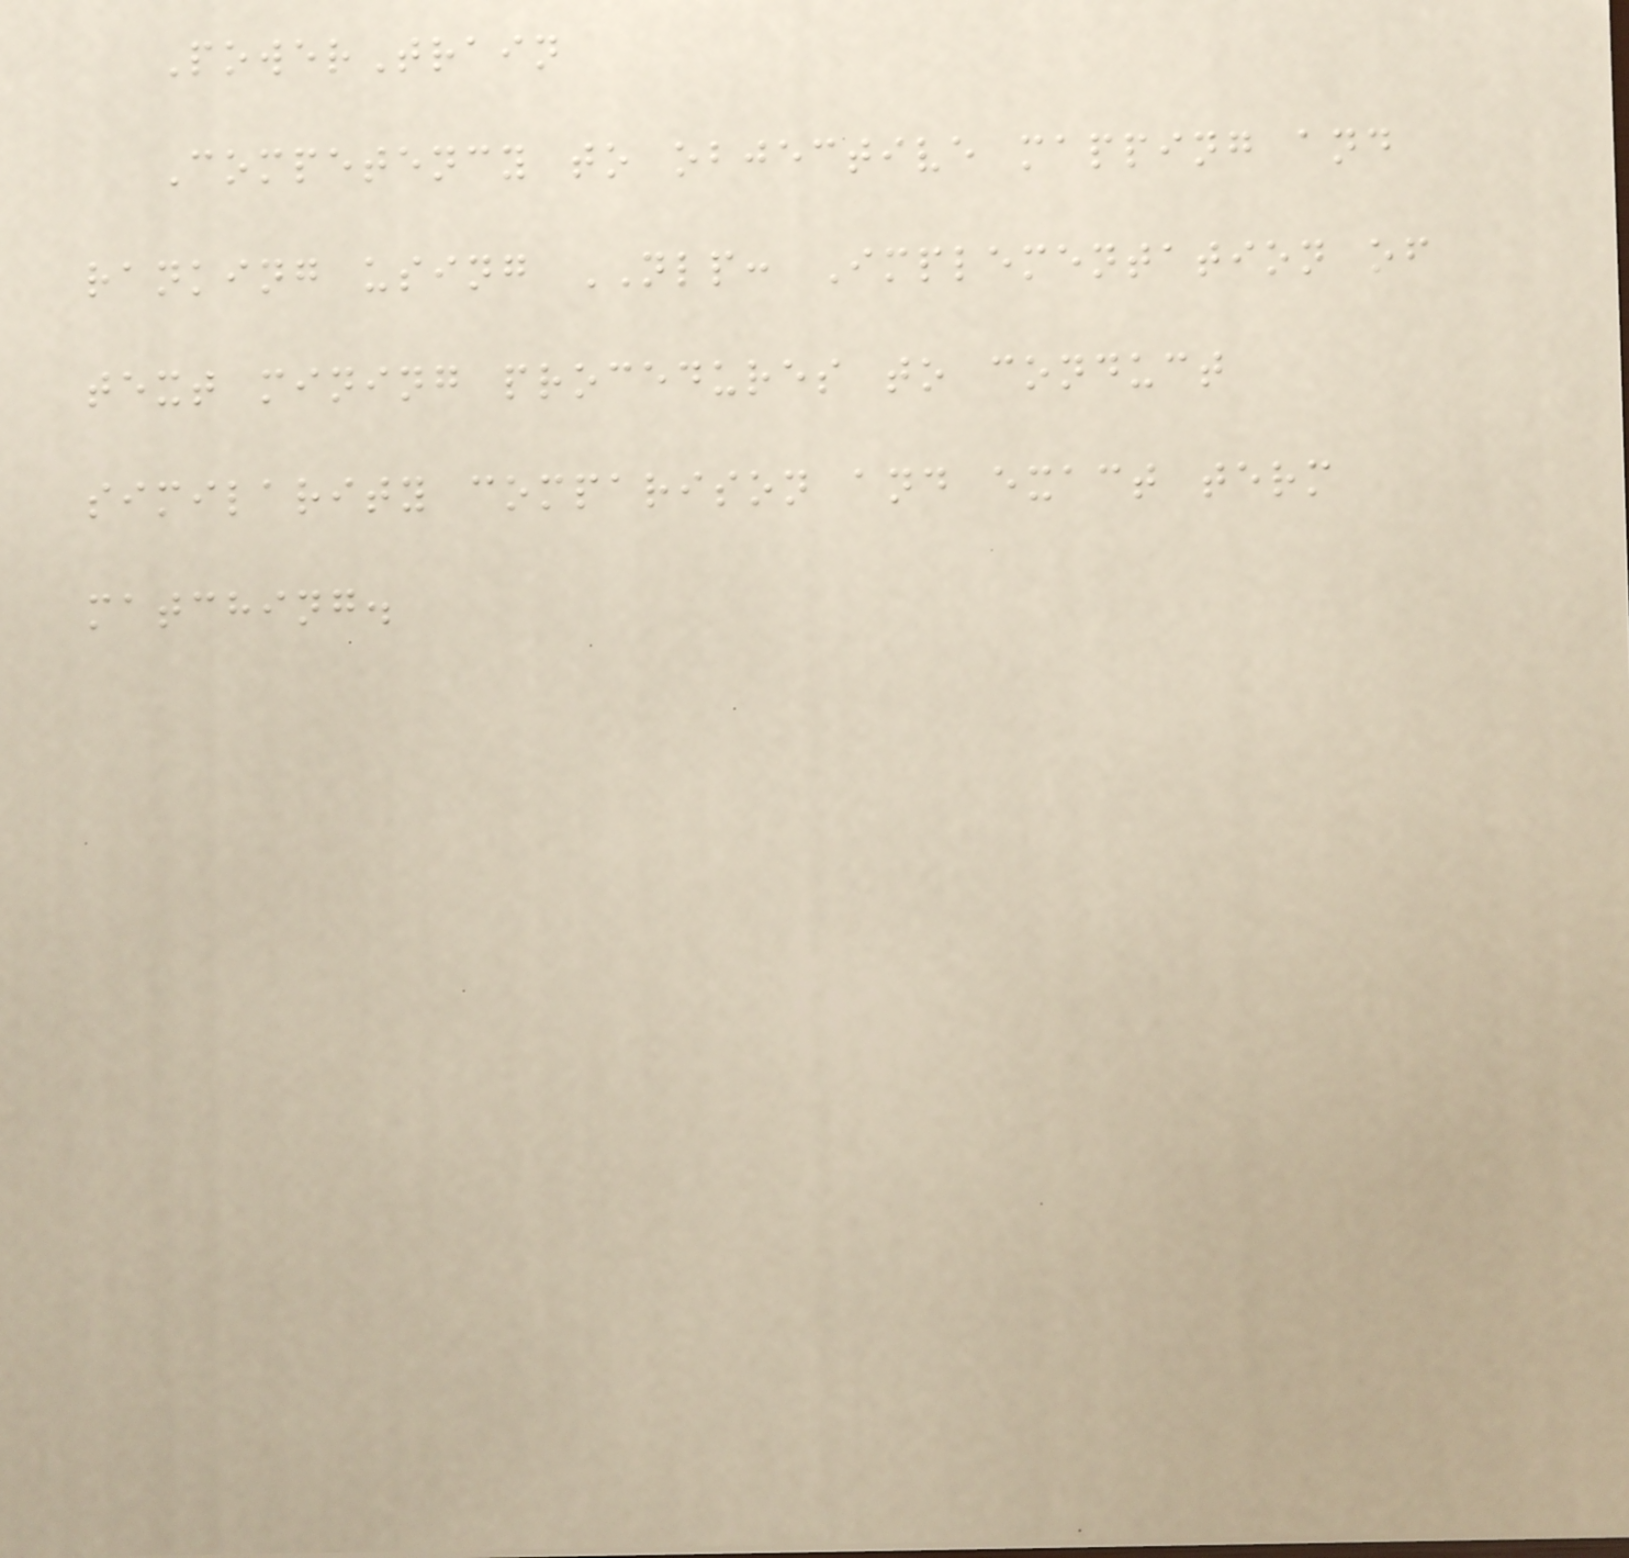PowerTrain
Competency to objective mapping and
ranking using NLP: Implementation of
text mining procedures to conduct
similarity comparison and exact term
matching.
